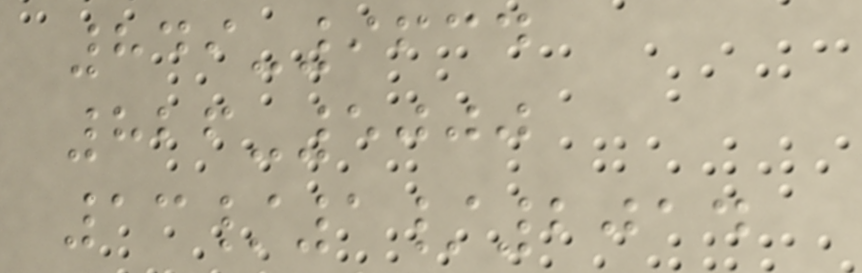849-9634
826-5000
13/1/2014
